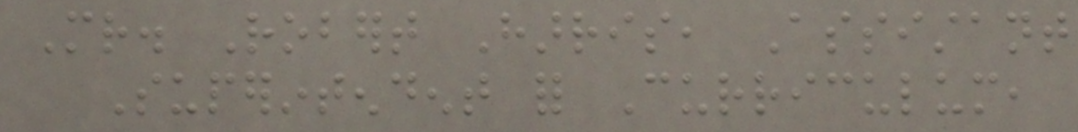Mr. Robert Harris, Assistant
Superintendent for Curriculum,
